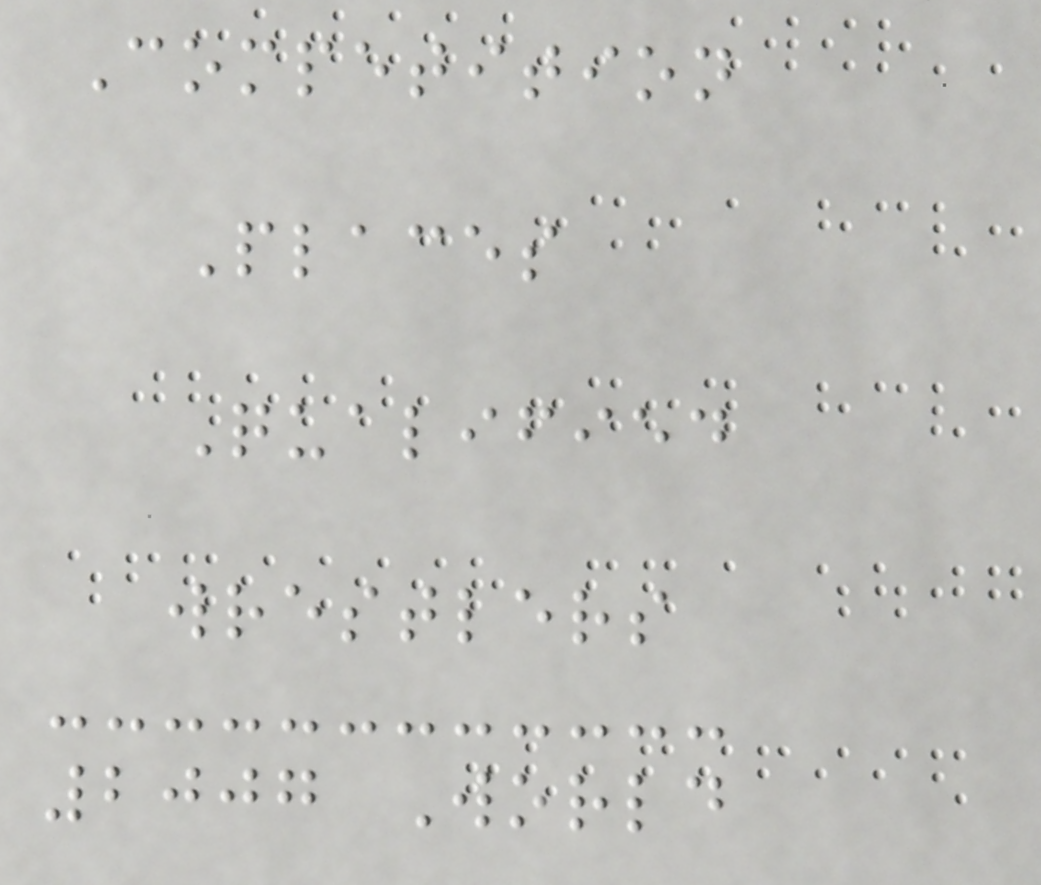Competition
Places
Qualified
wrestlers
2007 World
